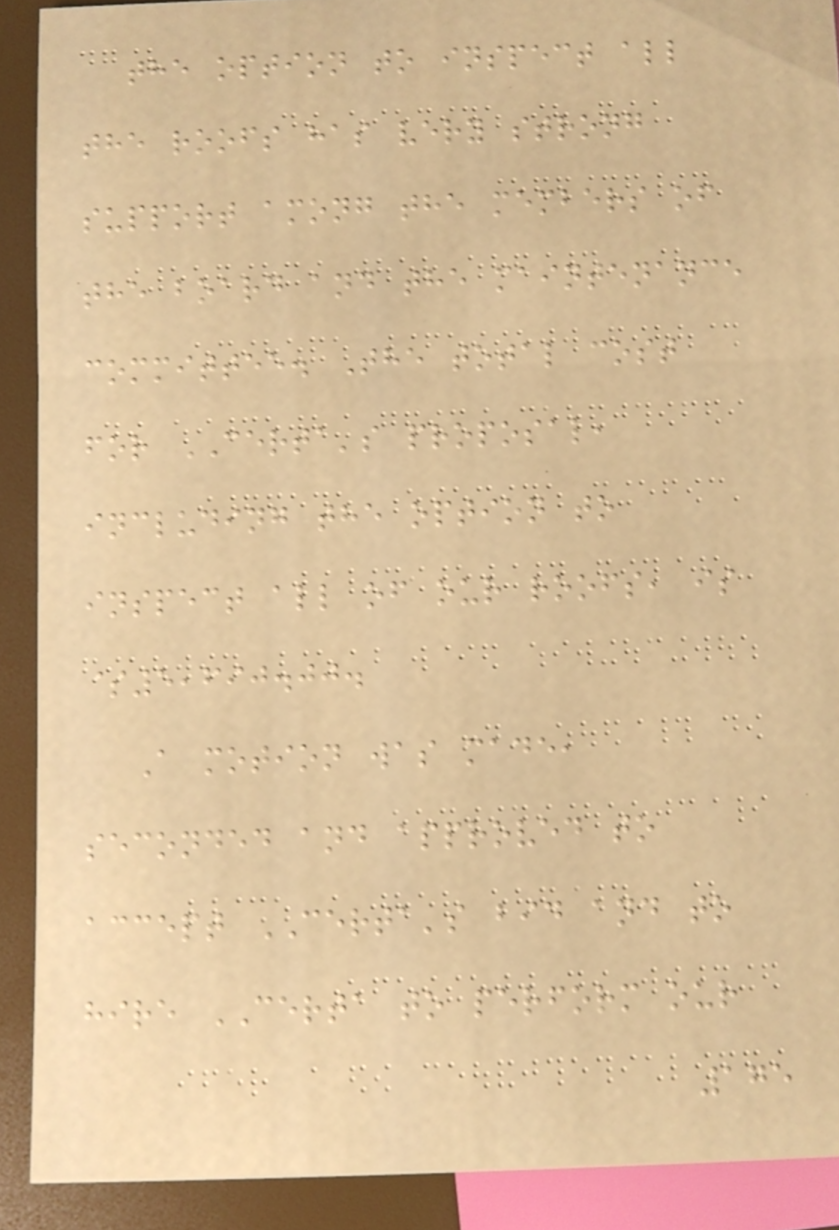the option to inspect all
the roofs has very strong
support among the members of
the board and the maintenance
committee. The total cost
for CERTA's proposal,
including the option to
inspect all of our roofs, is
$5,690.00.
A motion was made,
seconded and approved to
accept CERTA's bid and to
hire CERTA to perform our
175
